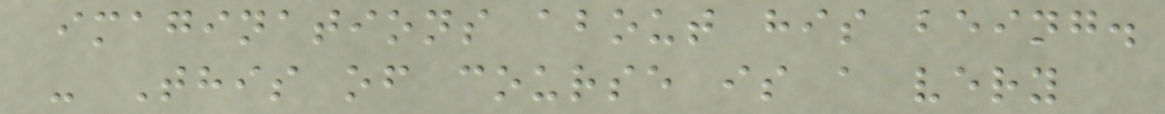imaginations about his being.
- This of course is a very
